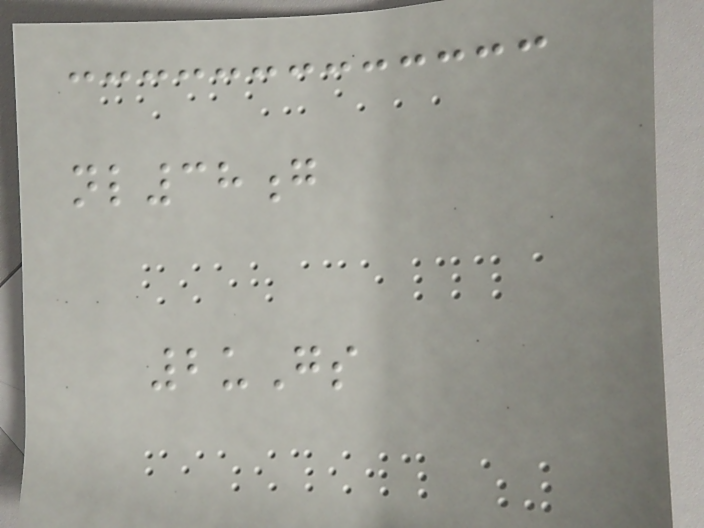nl38g
2uGs
